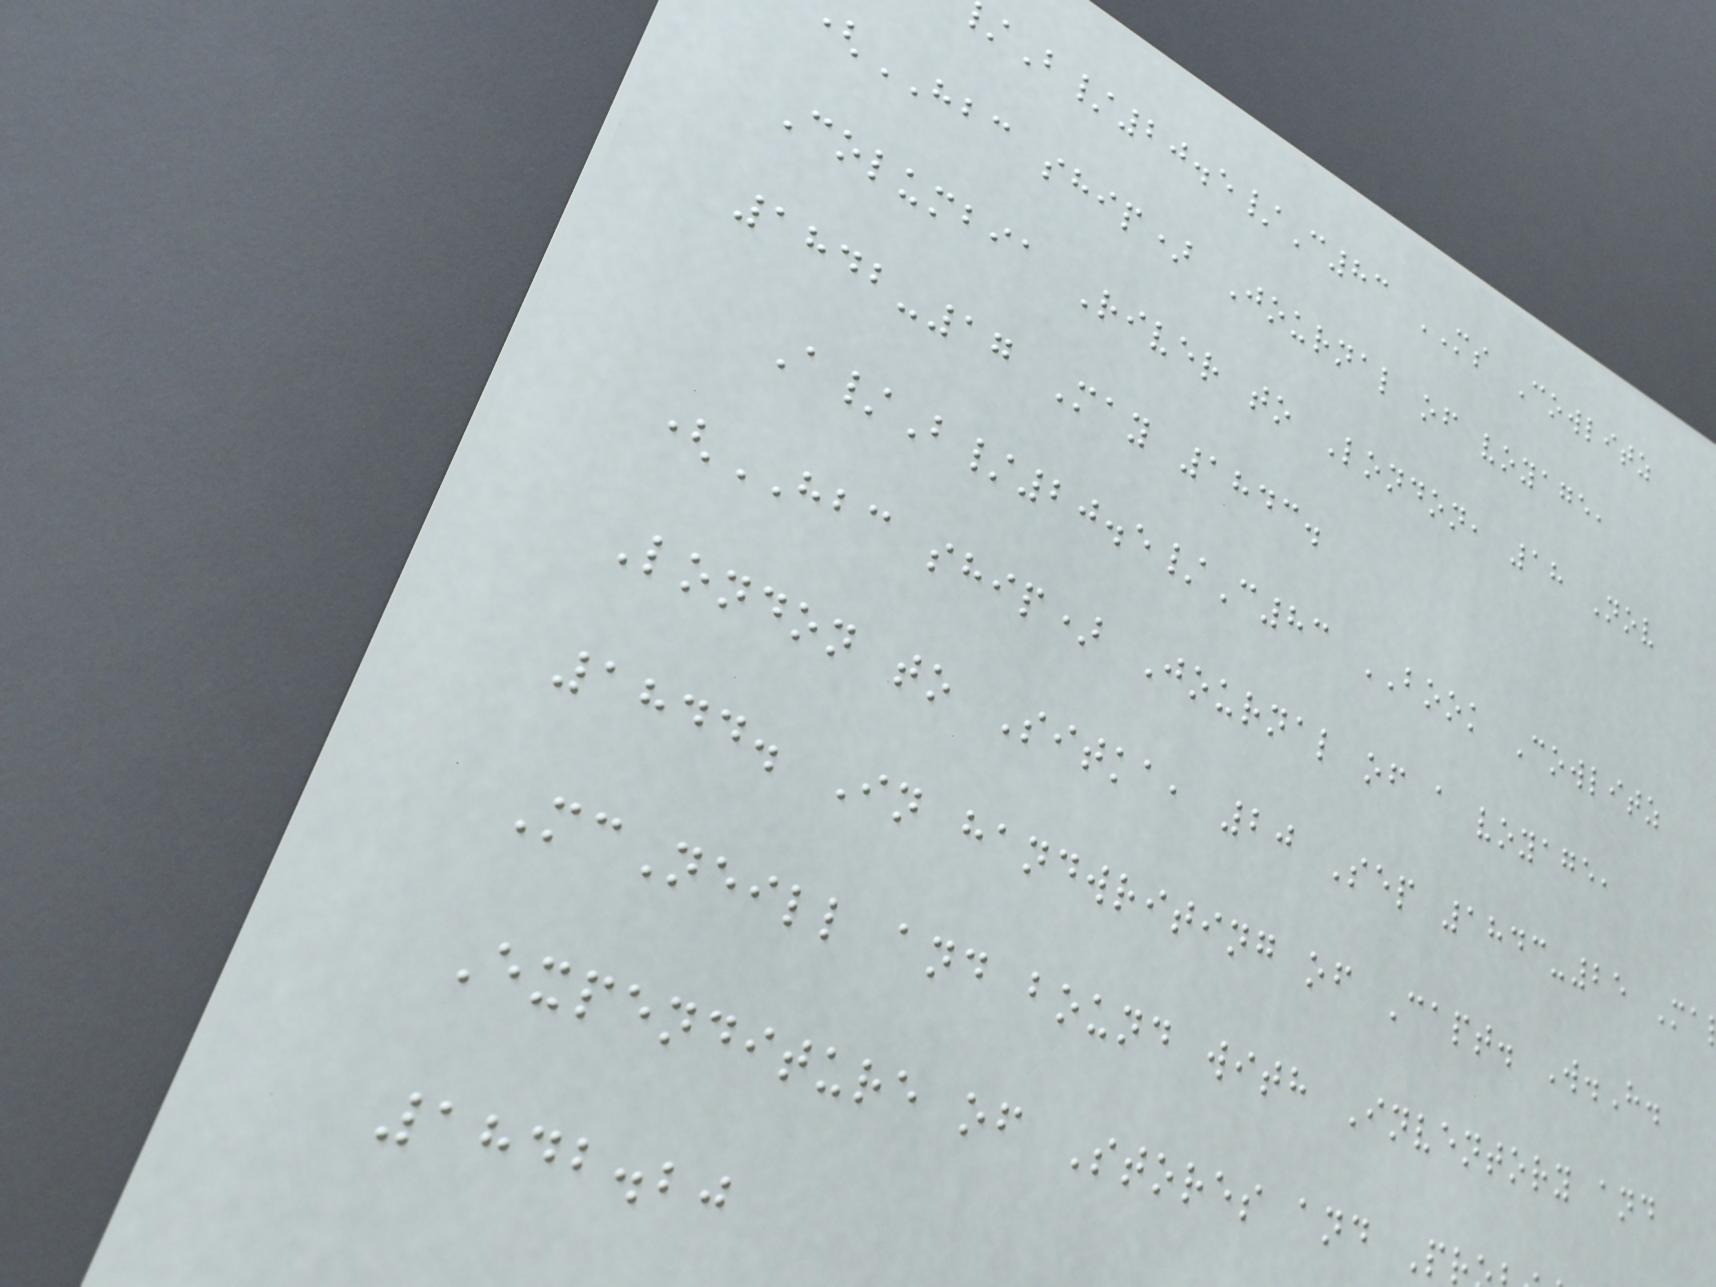B/20.5/C83 MS Cowlitz
HBC ship) Journal of voyage,
Columbia River to London, 18 Nov
1842-17 May 1843.
A/B/20.5/C83 BOOK Cowlitz
(HBC ship) Journal of a voyage,
London to Sitka, 20 Sep 1843-25 Ma
1844. In handwriting of Capt. W.H.
McNeill and bound with Inventory and
Expenditure of Stores and Pr
1842.20
